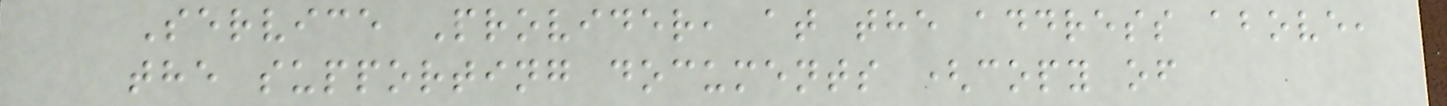Service Provider, at the address above,
the supporting documents (copy of
